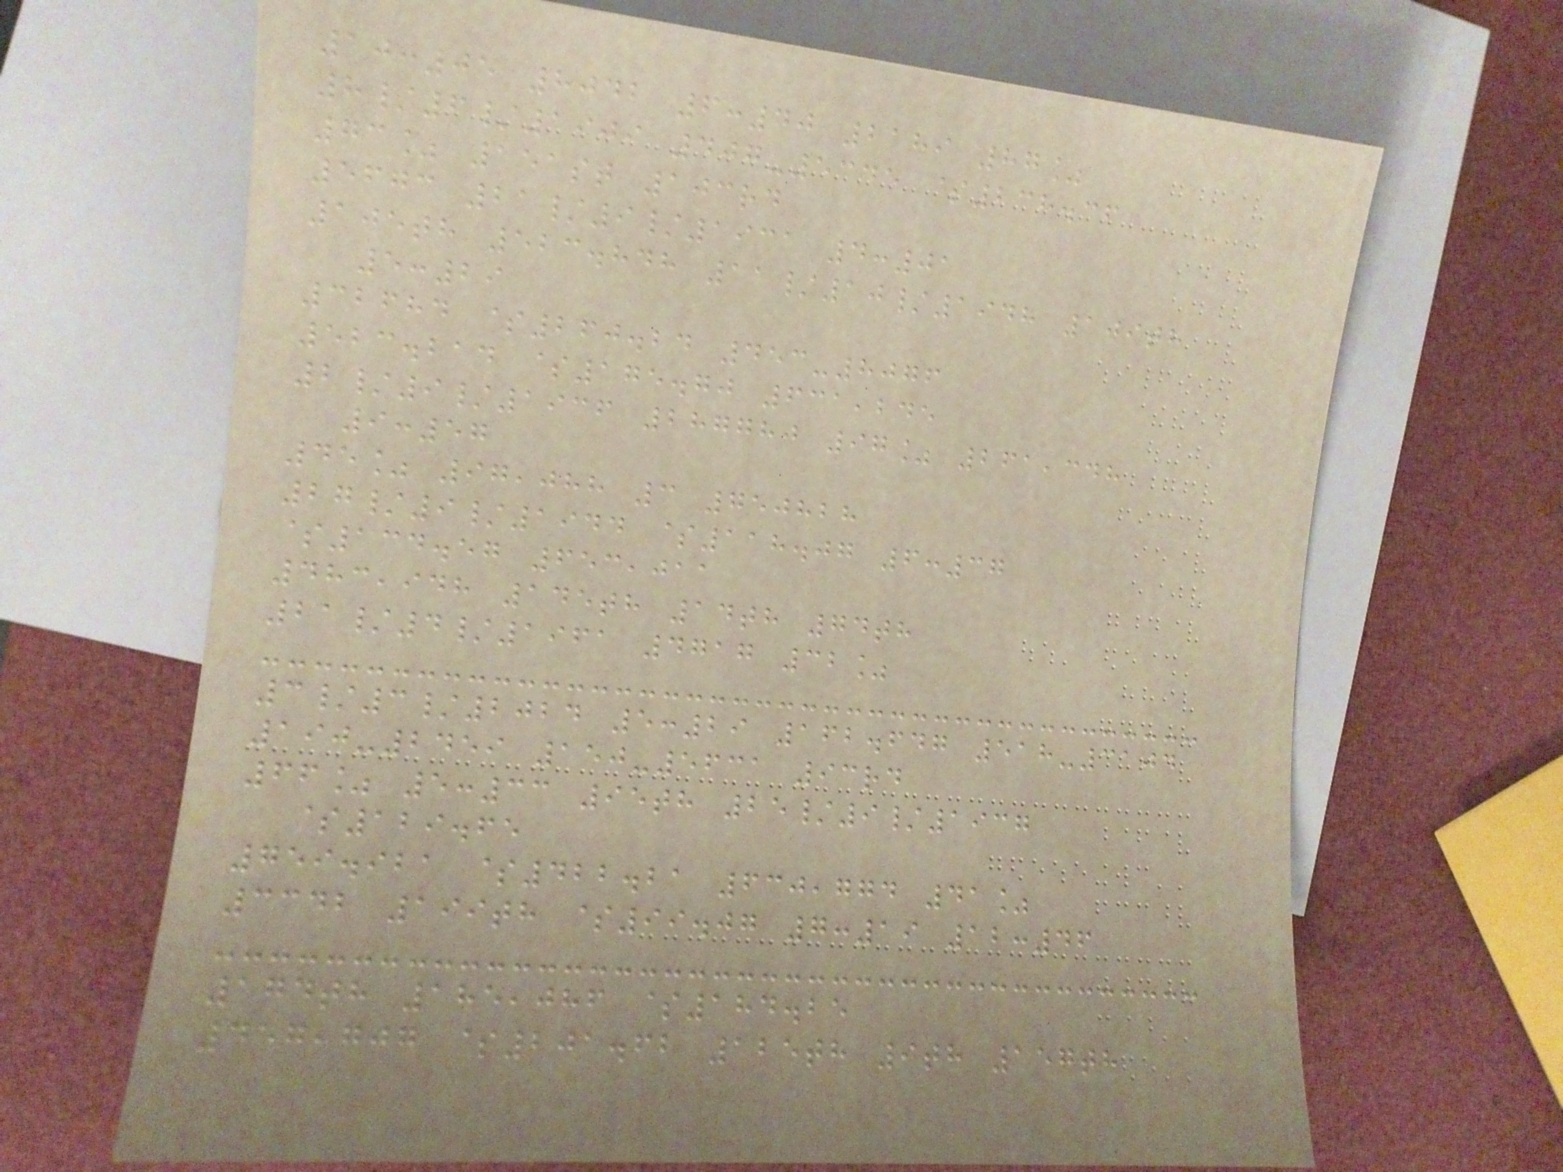10:05 8042 6:40 2189 87%
8/6/1909 407-5345 $238.36
73% 151st 103rd
5673 21/9/1931 4:01
105th 523.848 11/10/1948 109th
5:29
32684 $260.24 453-8076
523.214 $175.70 631,245
2/9/1936 287780 97% 261,348
9:57
45% 97,088 3 750828
27/9/1944 $118.07 6:37
$134.57 653,011
483,948 145th 14th 74th
21/4/1961 4717 32%
3/3/2024 5:29 162.647 518-3104
190-2459 150-5631 93rd
66% 5:33 95th 25/9/1937
$129.65
759.921 $422.21 630,774 41%
3342 199th $99.07 7:19 12:46
174th 185,086 $184.25
457,707 $201.62 125th 9th 157th
